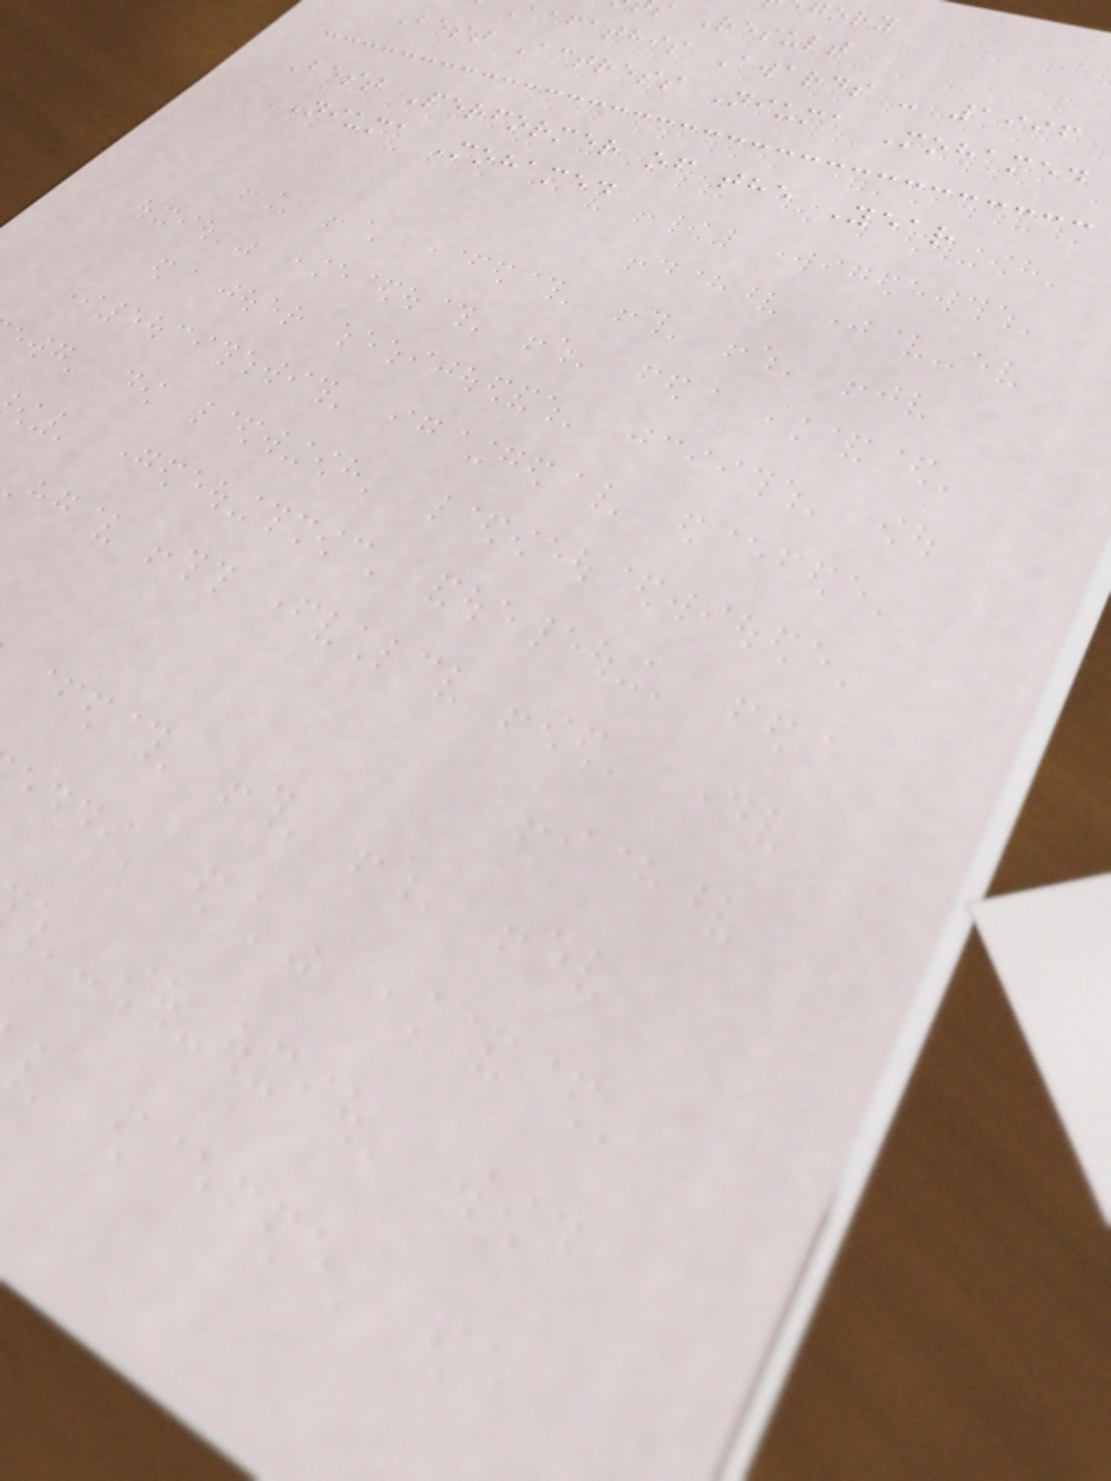s Result
aafathis Awards - 1996
Best Actress Niuma Mohamed
Best Performer of the Year
Niuma Mohamed
